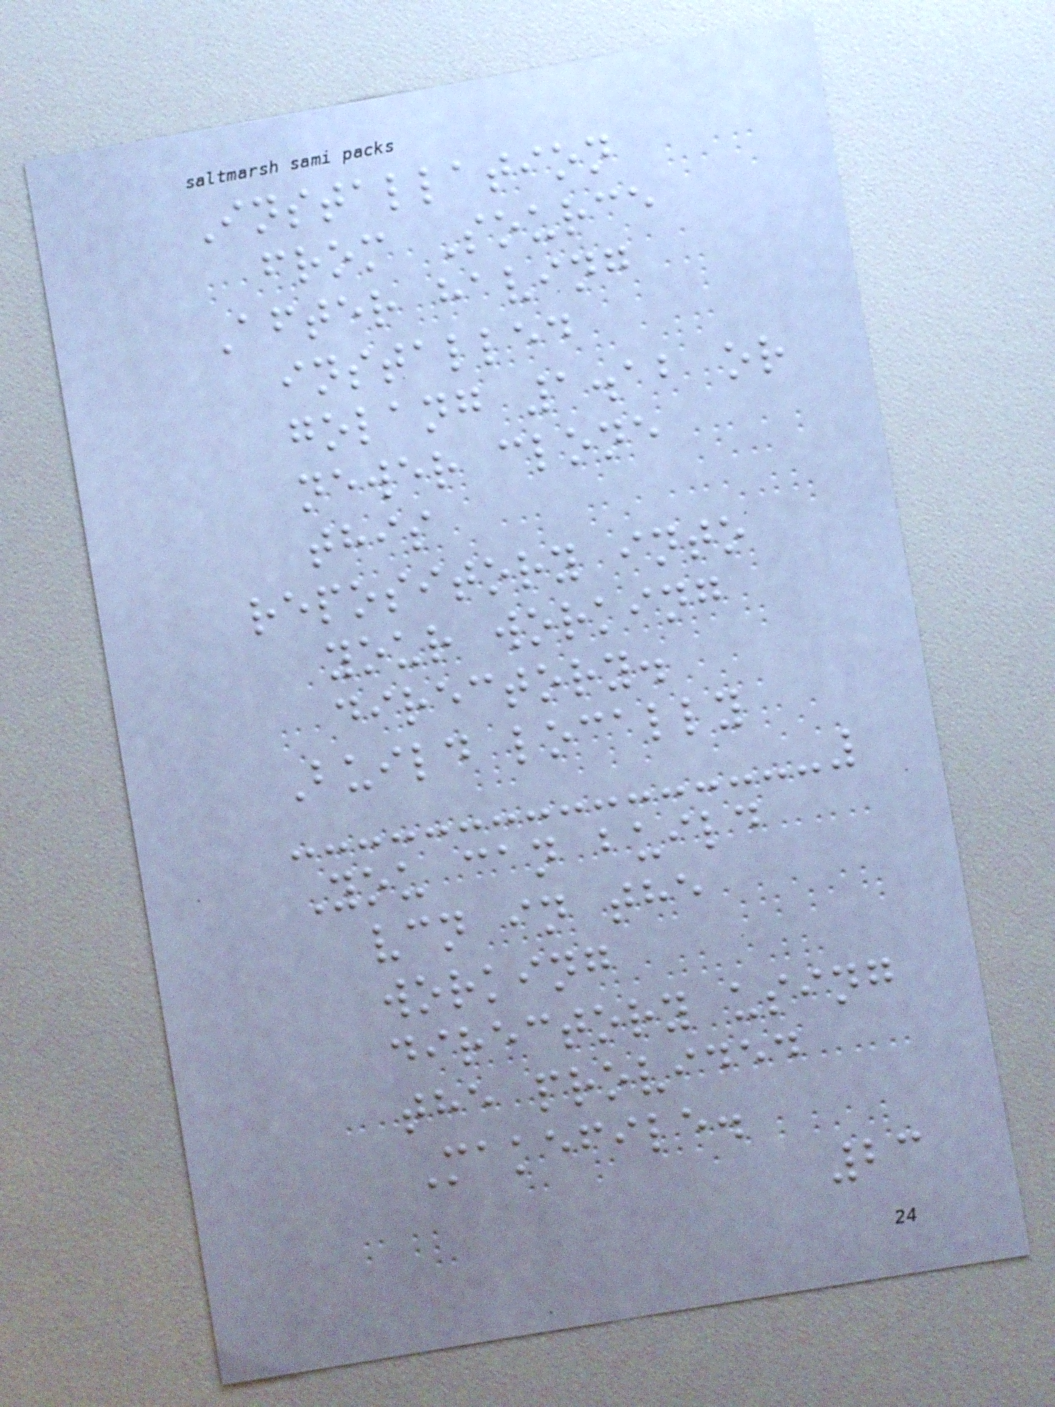Installation
from Source
After having
installed
golang 1.12 or
newer clone
this
repository into
your working
directory.
Build locally
You can build
vcn in the
working
directory using
the provided
Makefile.
23
